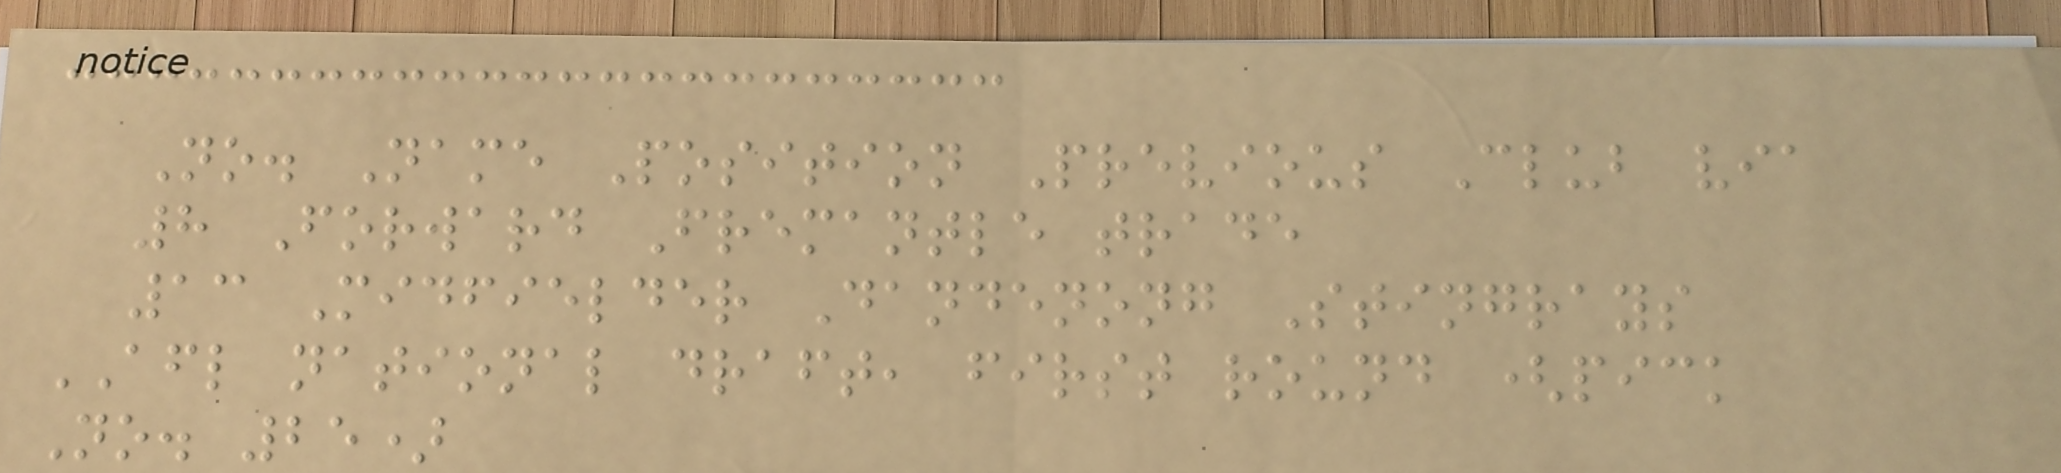No. Name Position Previous Club via
8 Forward Fremantle trade
13 Midfielder Dandenong Stingrays
AFL national draft, first round (pick
No. 25)
